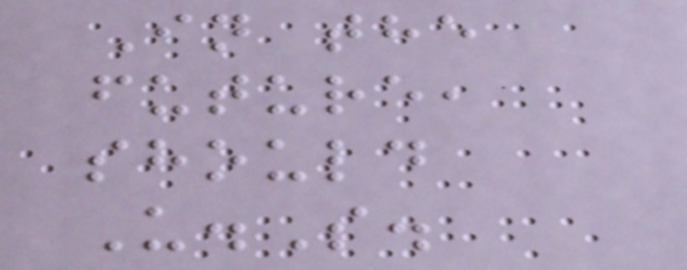In the
future,
should
U.S.
